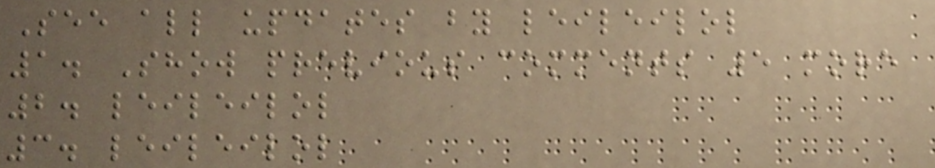See all updates by leileilol
1. Show previous comments 5 more
2. leileilol
3. leileilol
